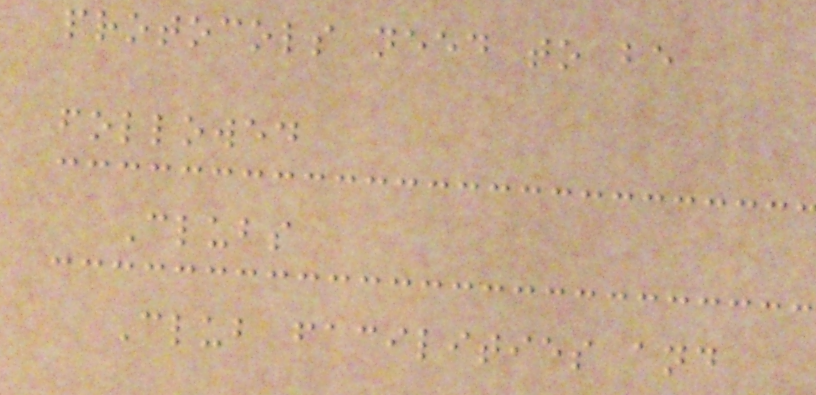protocols need to be
followed
Clubs
Club facilities and
